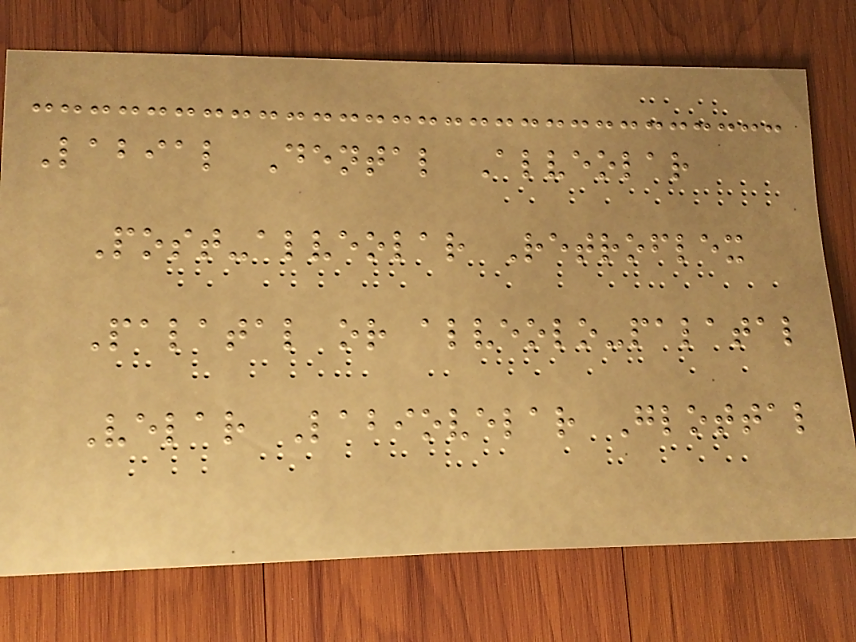Labial Dental Alveolar
Post-alveolar Retroflex
Palatal or alveolo-palatal
Velar Labiovelar Glottal
